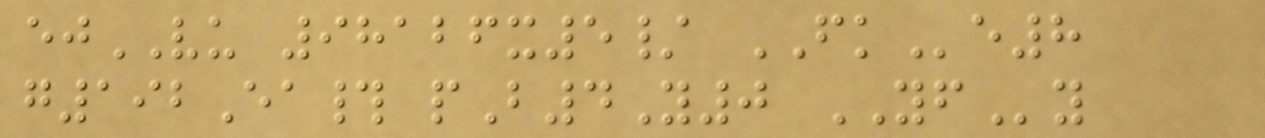ejVU 98126x5/ FKe8
g192Ea# pB4Y0 YFy
